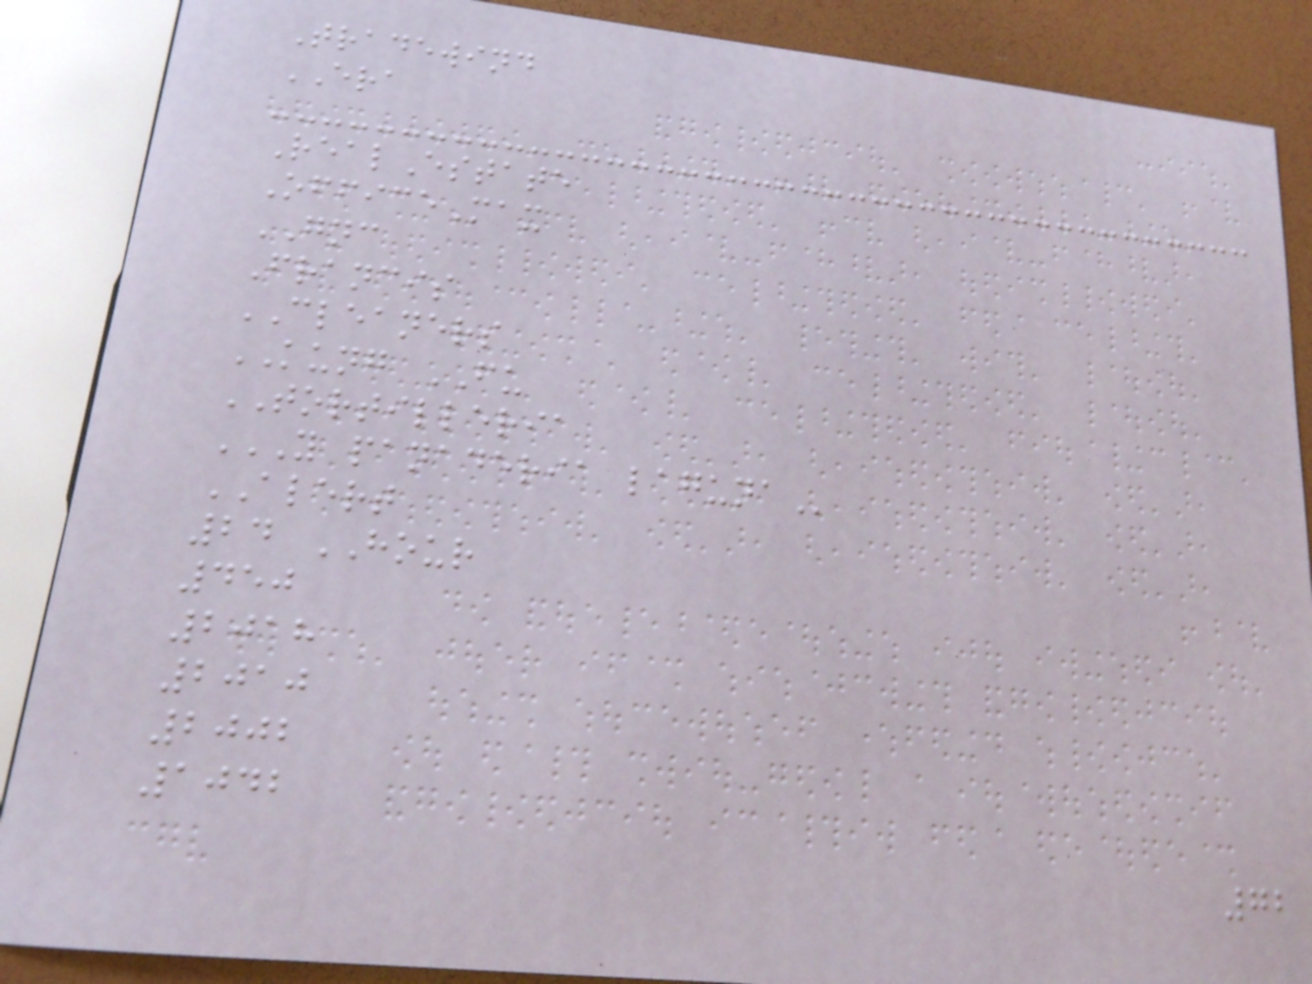Tradewind
ERA
RealEstate
OfficeMax
GNC
Francis
CLEANERS
KUNG FU
TORTILLERIA
Y PANADERIA LAGUNA
ALERT
24 HOUR
450
2018
2010
2002
1042
72
